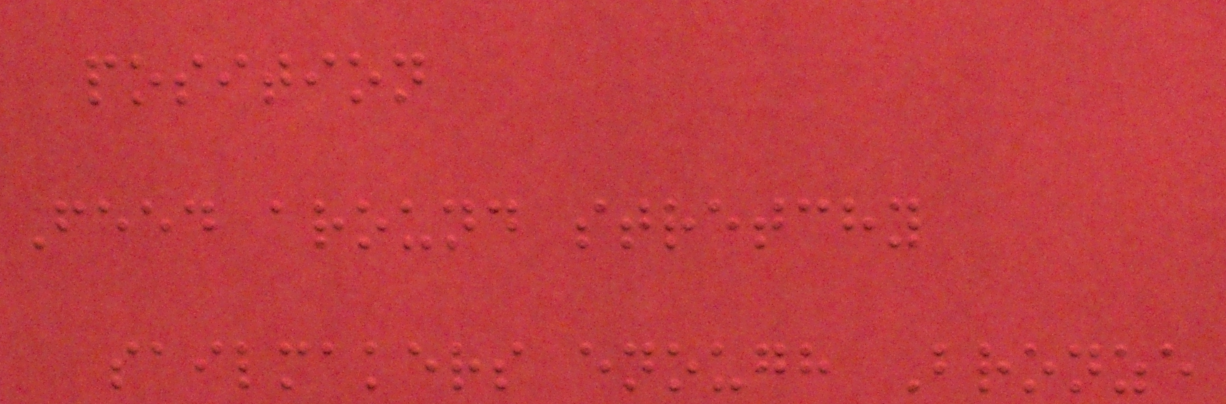position
Feed around stretchy
sailmakers enough Bronze
